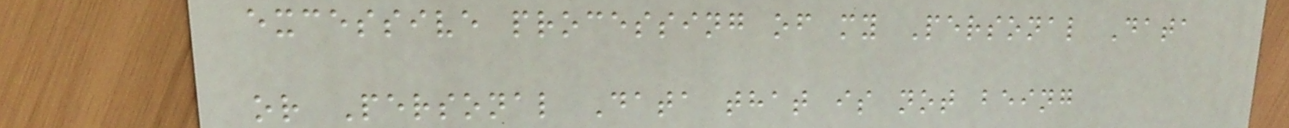excessive processing of my Personal Data
or Personal Data that is not being
